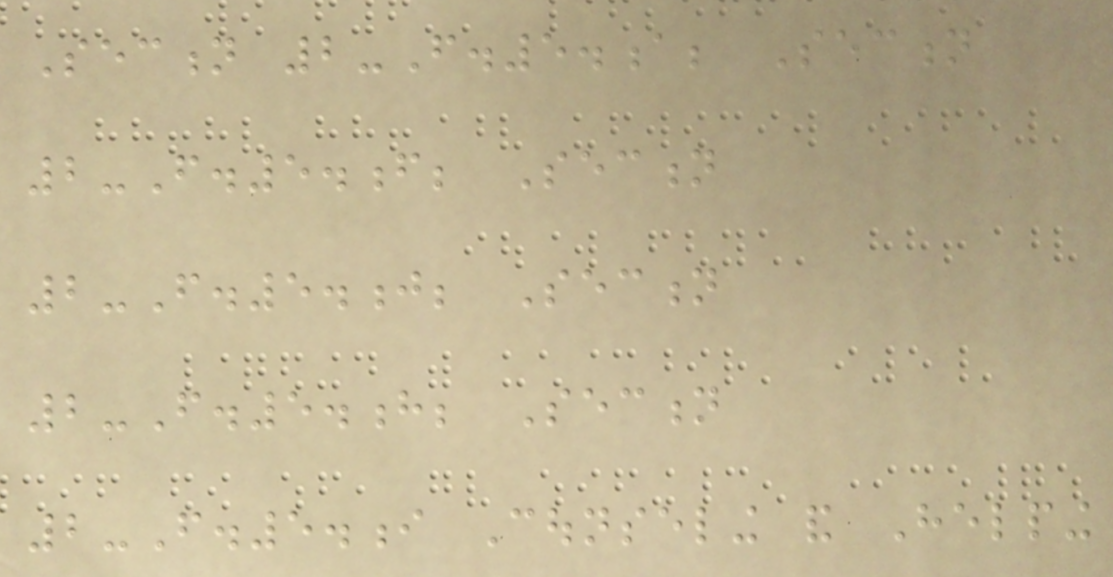Section 2-F.5.a; Section
2-F.5.f; Section
2-F.5.j; Section
2-F.5.h; Section
2-F.5.i Counseling and Helping
